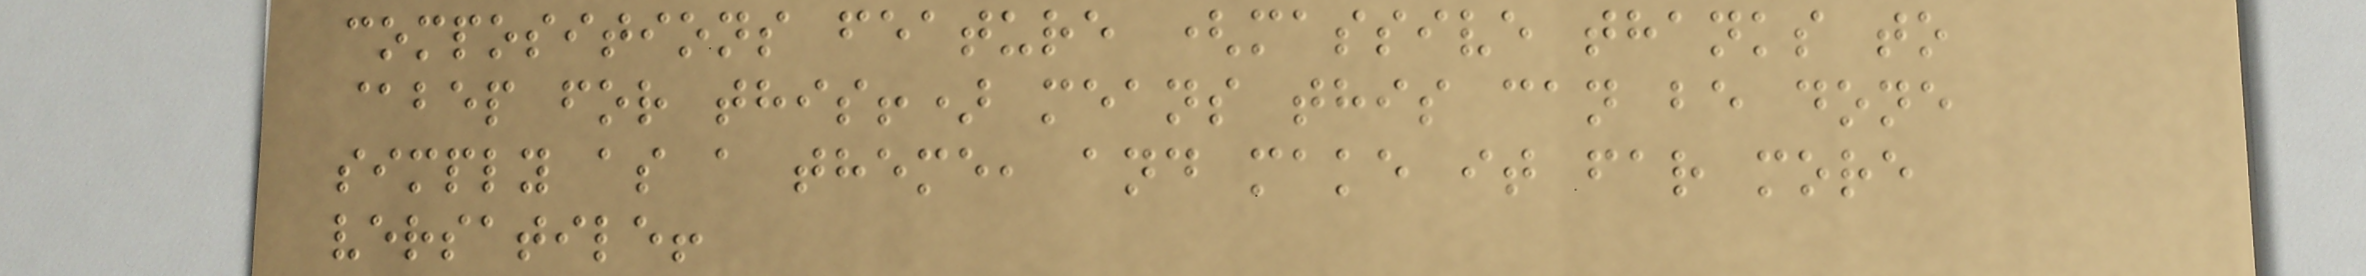compositions feature (massive thanks to
@bep for this!) means this can be done
simply as a theme, and make it far more
versatile!
